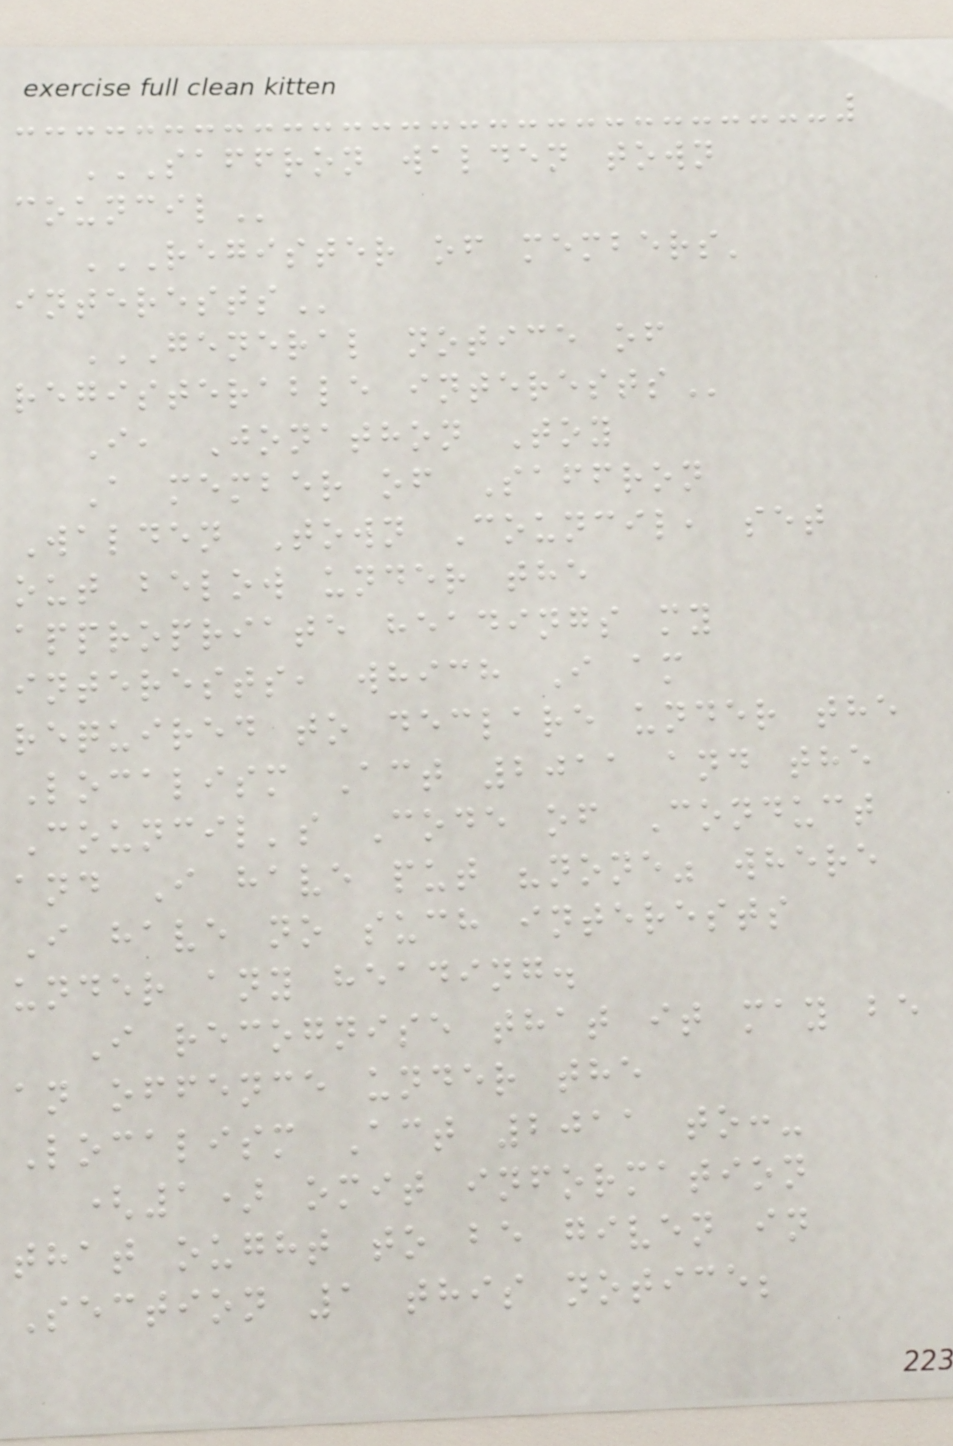SAFFRON WALDEN TOWN
COUNCIL
REGISTER OF MEMBERS'
INTERESTS
GENERAL NOTICE OF
REGISTERABLE INTERESTS
I, Jonathon Toy
A member of Saffron
Walden Town Council, set
out below under the
appropriate headings my
interests, which I am
required to declare under the
Localism Act 2011 and the
Council's Code of Conduct
and I have put "none" where
I have no such interests
under any heading.
I recognise that it may be
an offence under the
Localism Act 2011 to:-
(1) omit information
that ought to be given in
Section 1 this notice;
